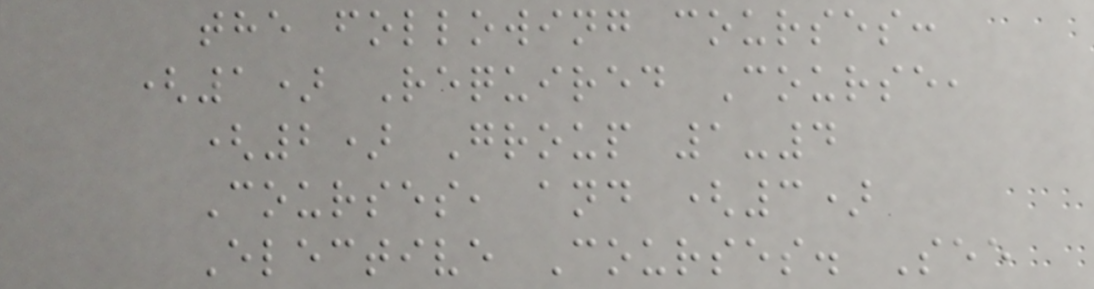the following courses:
(1) Required Course,
(2) Group 1-4
Courses, and (3)
Elective Courses. See
